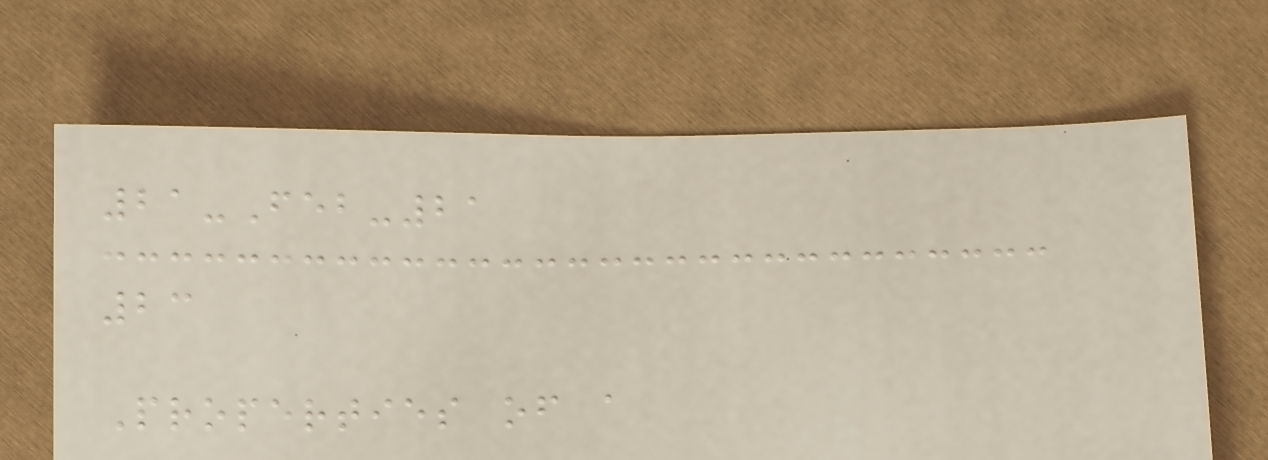21-Feb-21
23
Properties of a
